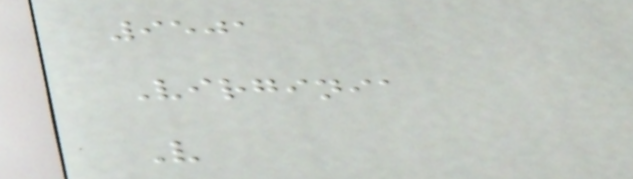9501
Virginia
V
